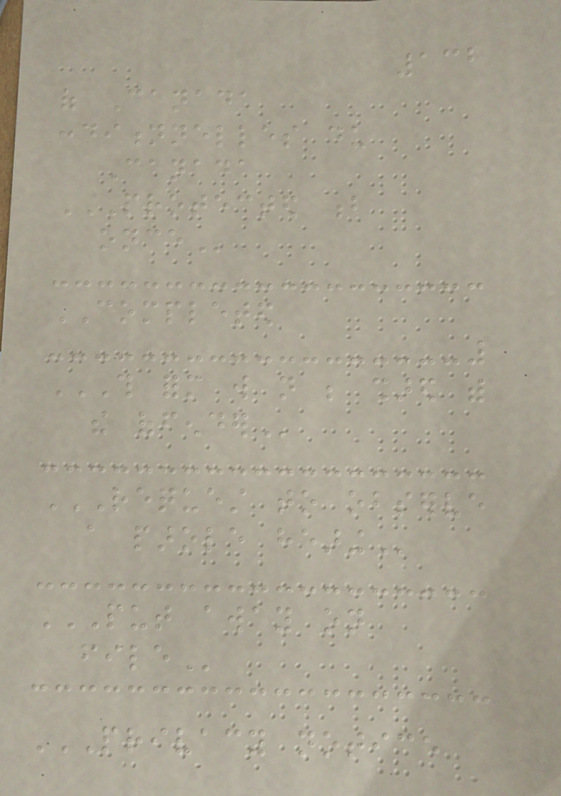132
of Canada
conditionnelles du
Canada
PROTECTED B
ONCE
COMPLETED
THIS FORM WILL NOT BE SHARED WITH
THE OFFENDER
REQUEST TO OBSERVE
A PAROLE HEARING
PUT AWAY ON
FILE
PRIVACY NOTICE
